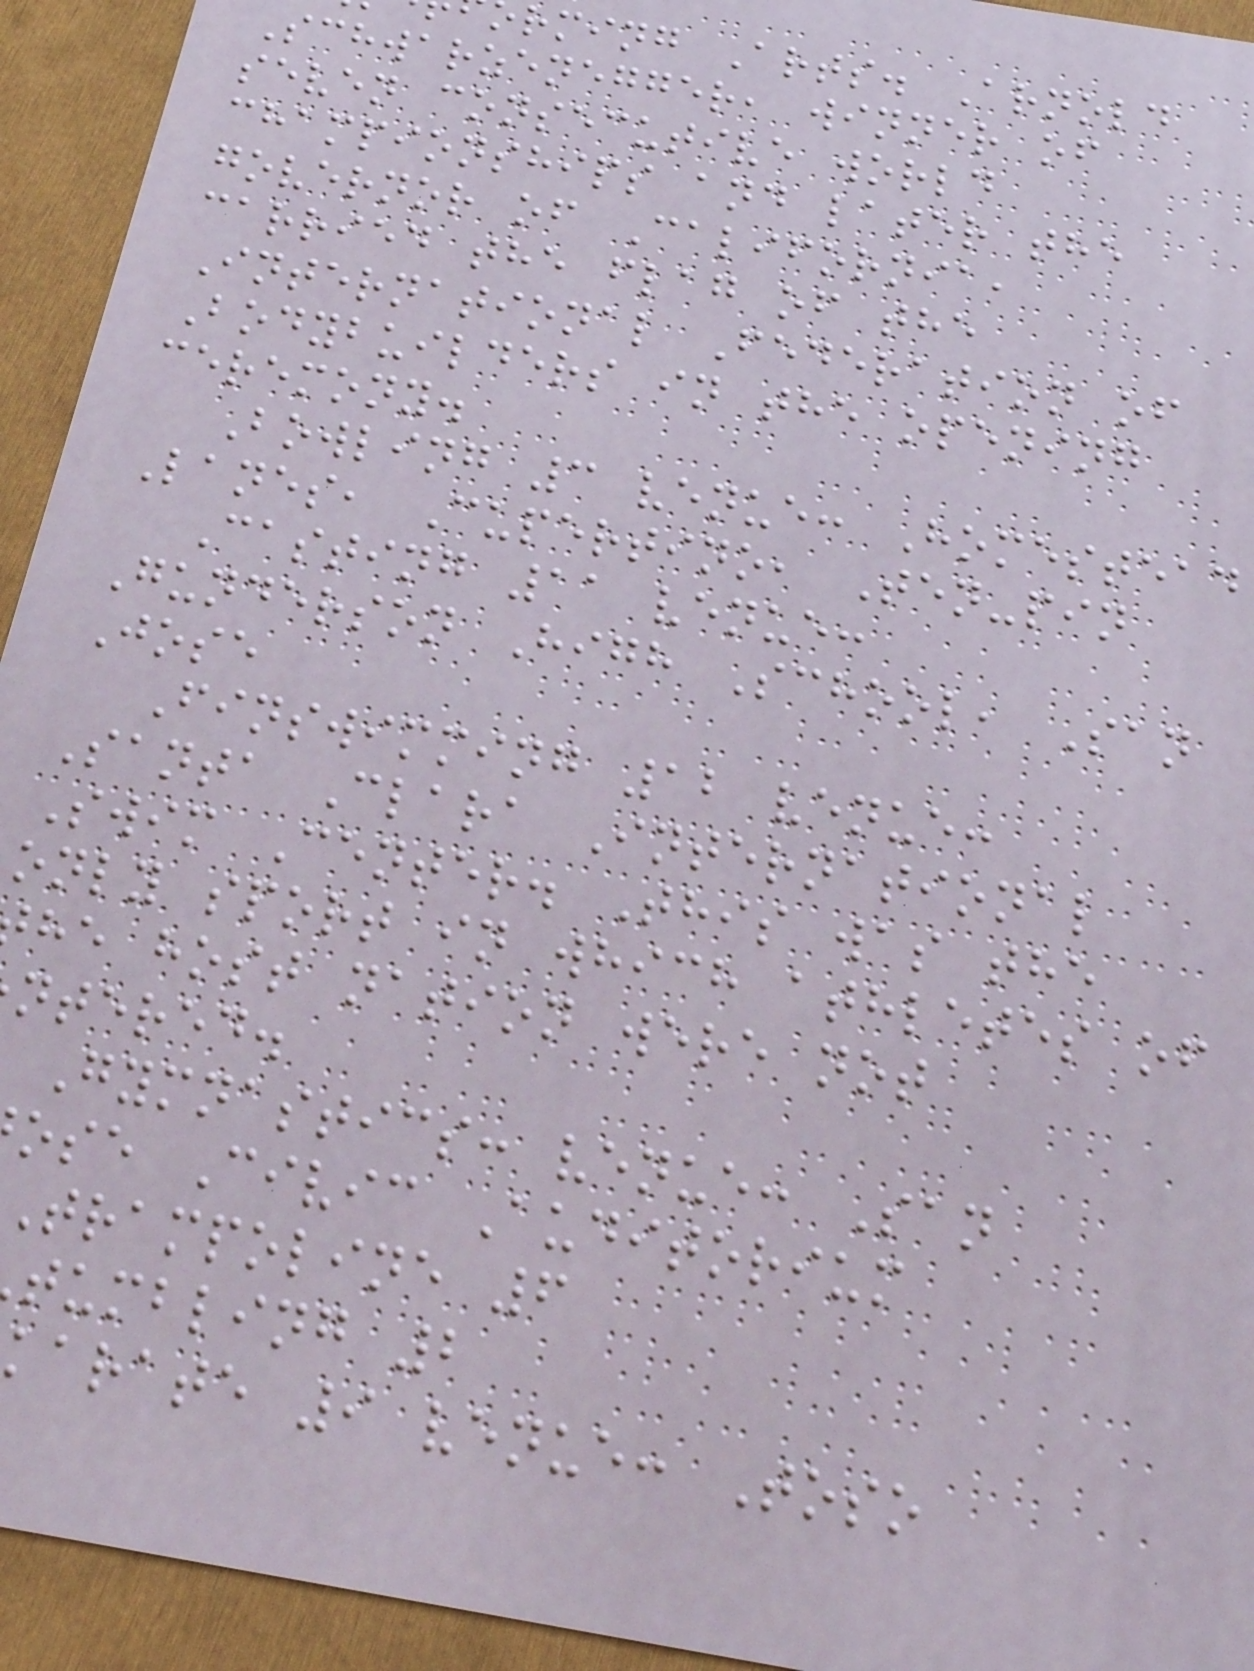rming Arts. Arnold
Schwarzenegger, winner of
seven consecutive world
championships and later the
governor of California,
carried the flag of the
International Federation of
Bodybuilders in the opening
ceremony.
Bowling 3 venue: Homestead
Lanes, Cupertino, Ten-pin
Casting 11 venue:
Gunderson High School, San
Jose
Finswimming 12 venue:
Santa Clara International
Swim Center. This was the
only sport in which athletes of
he host nation were not
ntered.
Gymnastics: venue: San
ose Civic Auditorium
trampoline 6
tumbling 2
karate 9 venue: Toso
